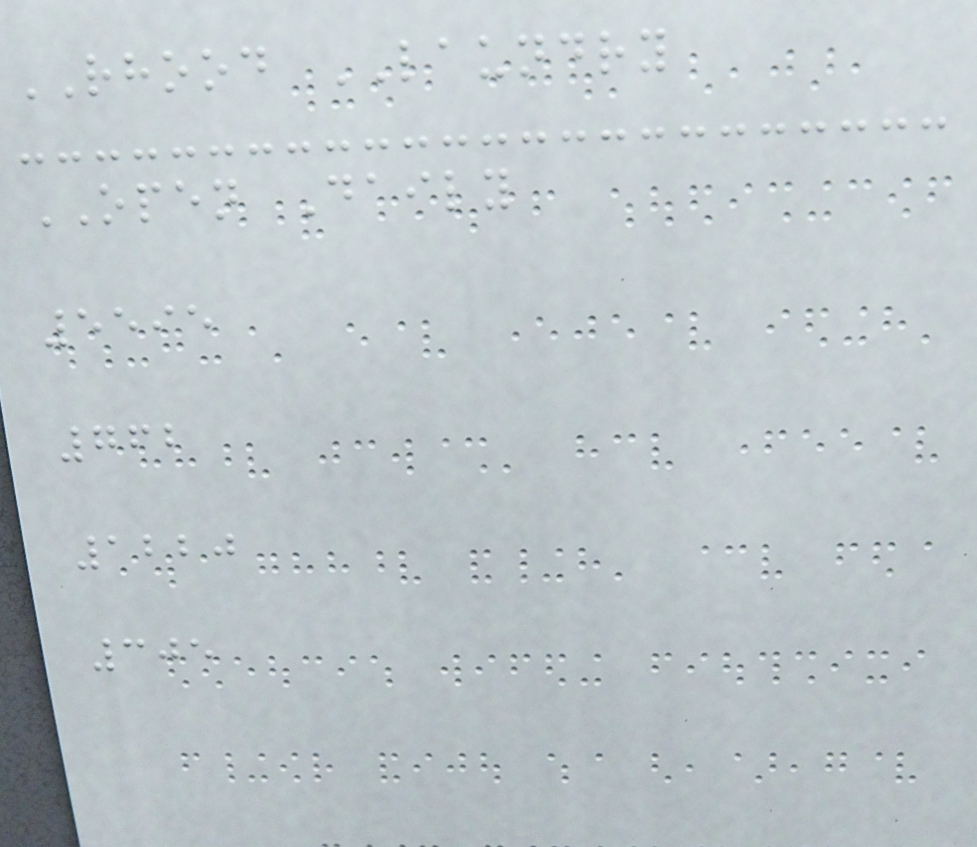RHOOD LAUNDRY
OPEN Daily
5595
762
1220
305
